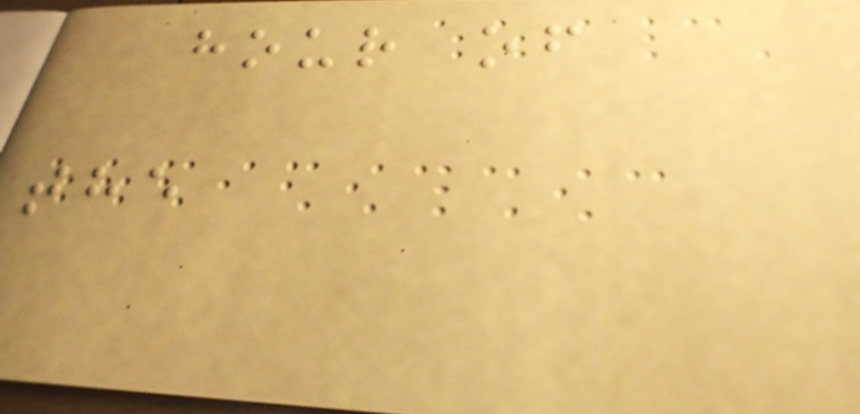hour of
the
